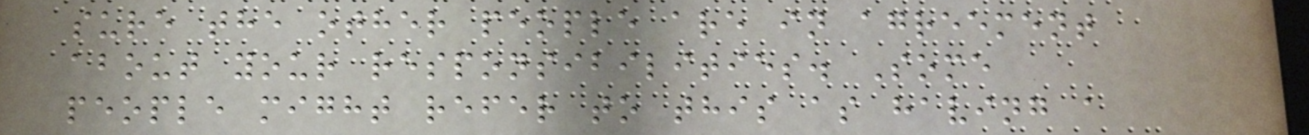sure the other people are in agreement
about your responsibilities. Some
people might refer to this as having a
